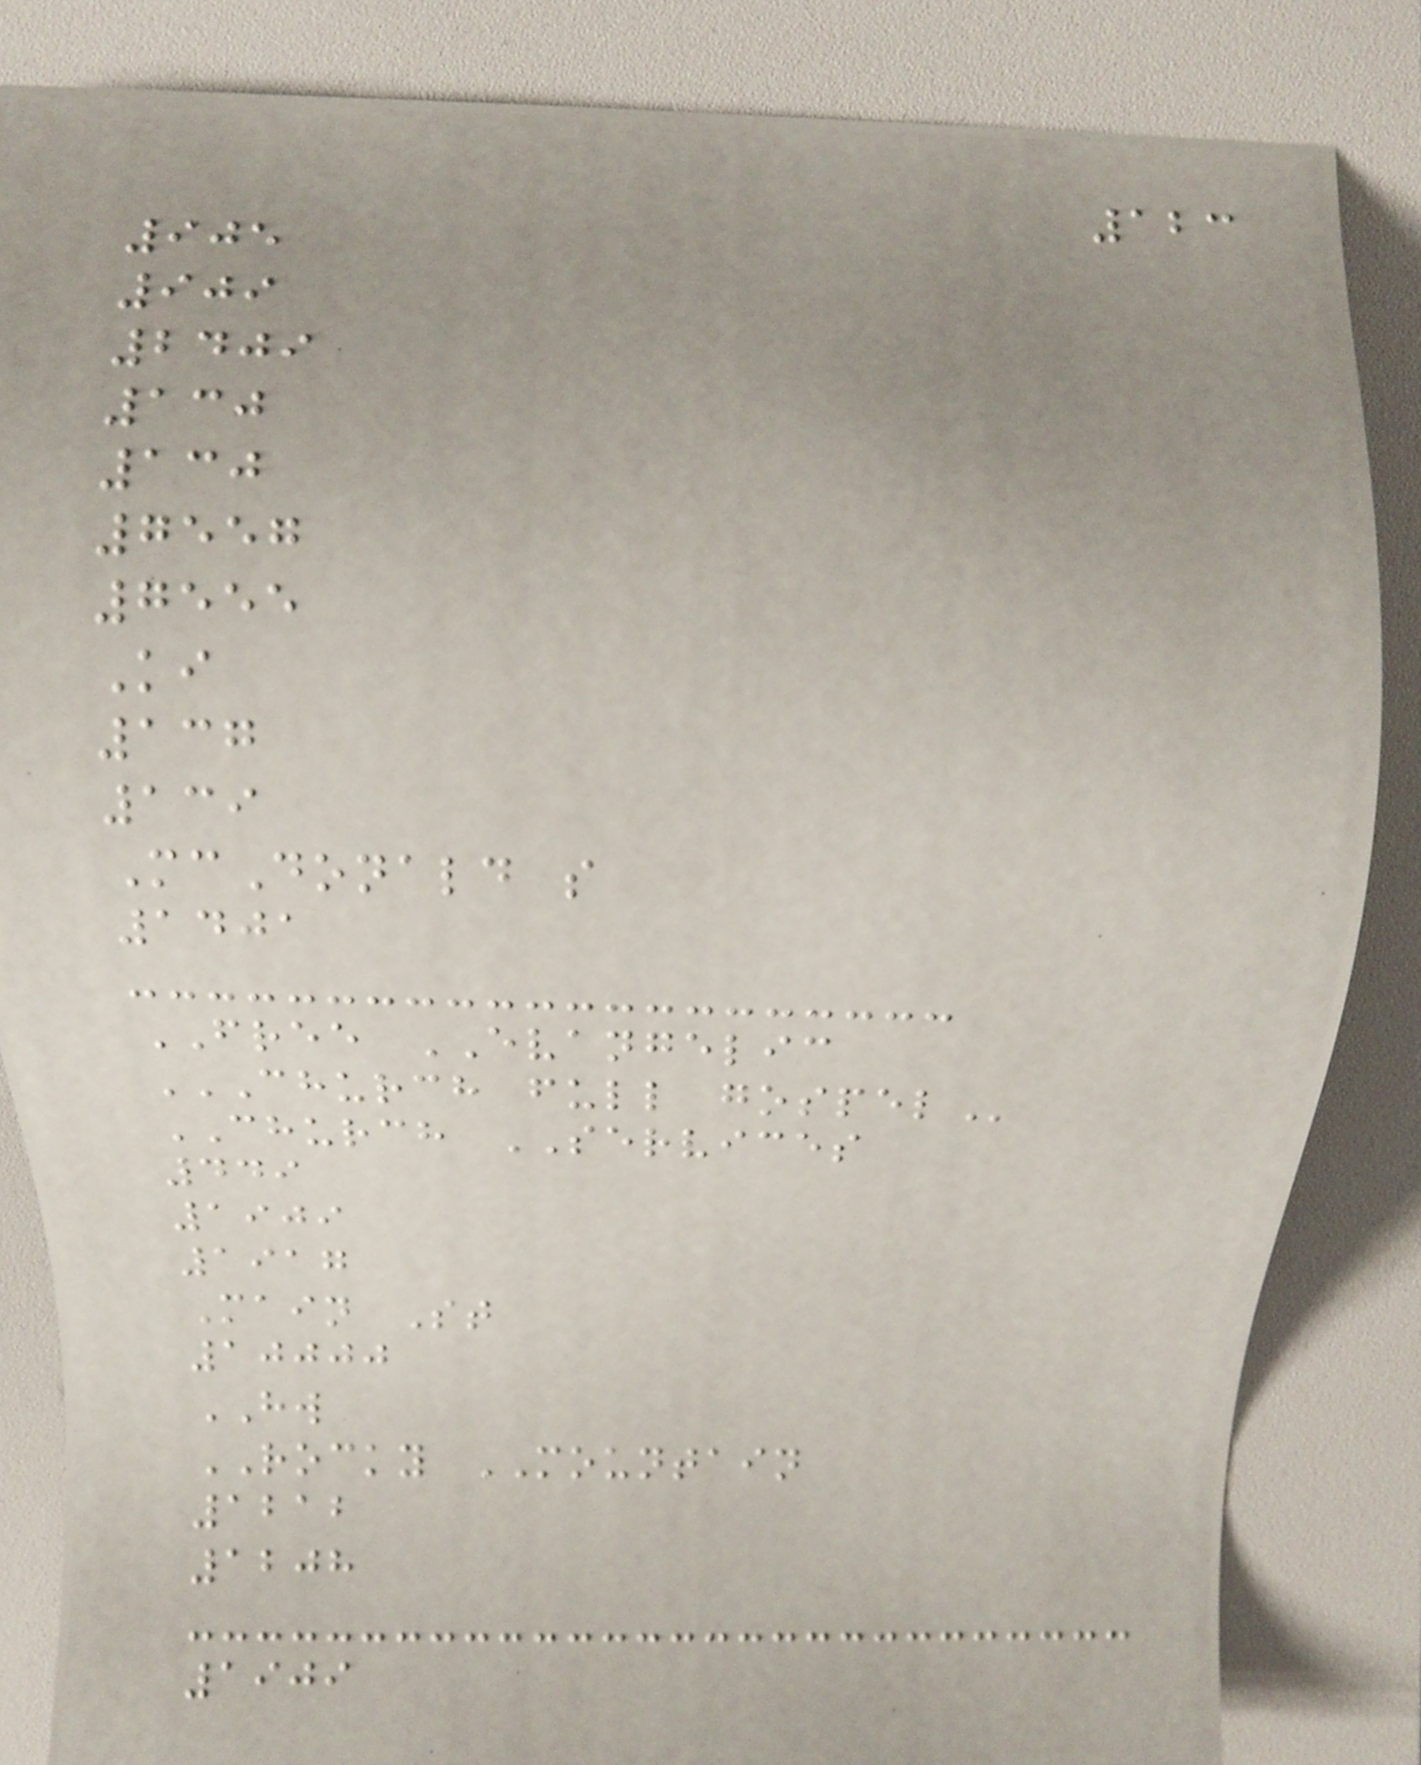123
905
909
2409
130
130
7557
7555
Ki
137
139
McDonald s
1401
FREE EVANGELIC
CHURCH FULL GOSPEL
CHURCH SERVICES
449
1909
1917
Main St
10000
HW
ROCKY MOUNTAIN
1212
1208
1909
